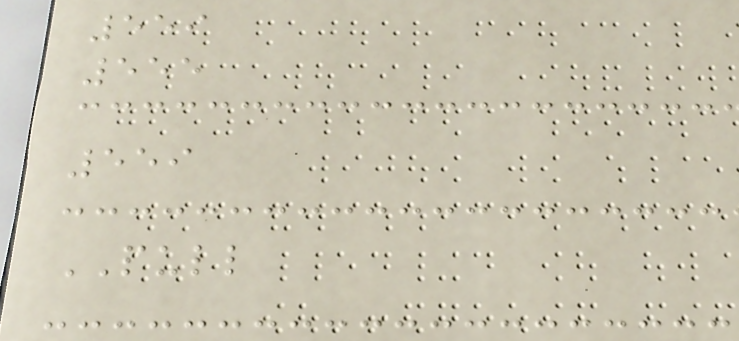559
555
559
PULL
